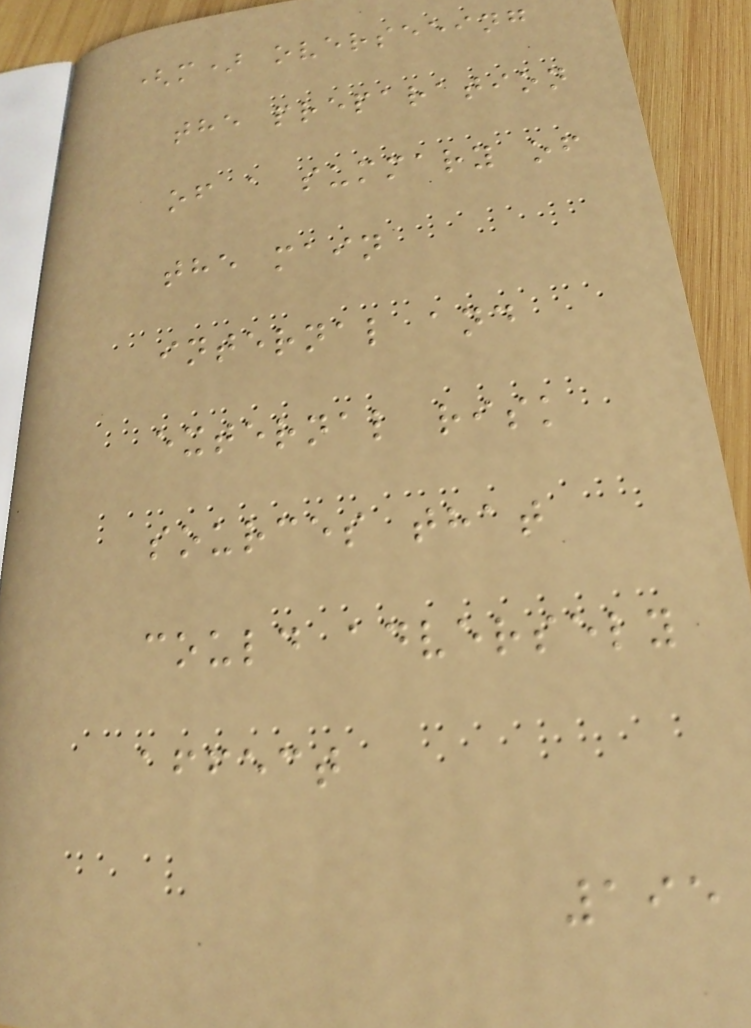(m) overseeing
the preparation
of a summary of
the main
internal and
external risk
sources that
could adversely
affect
195
